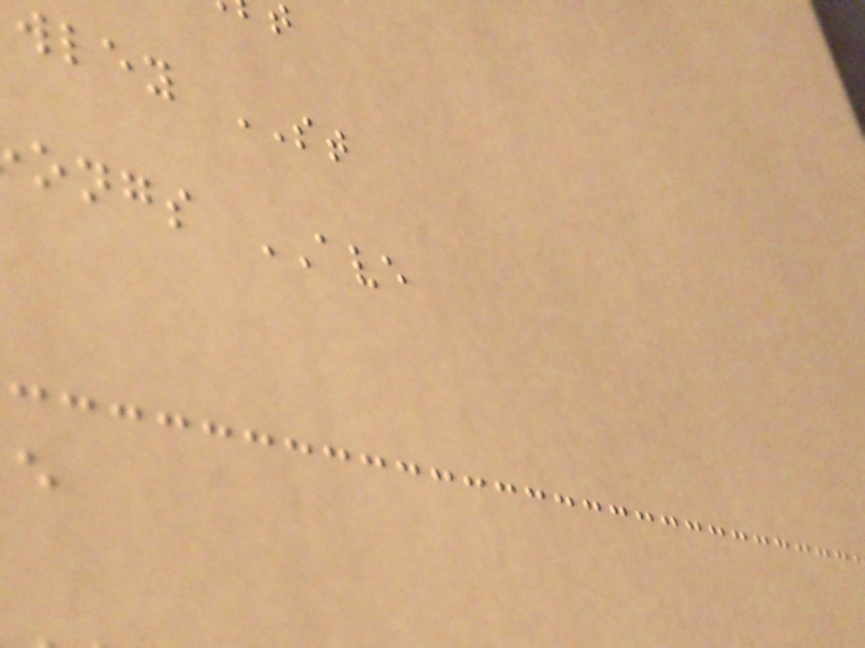wley ST
ongs AVE
